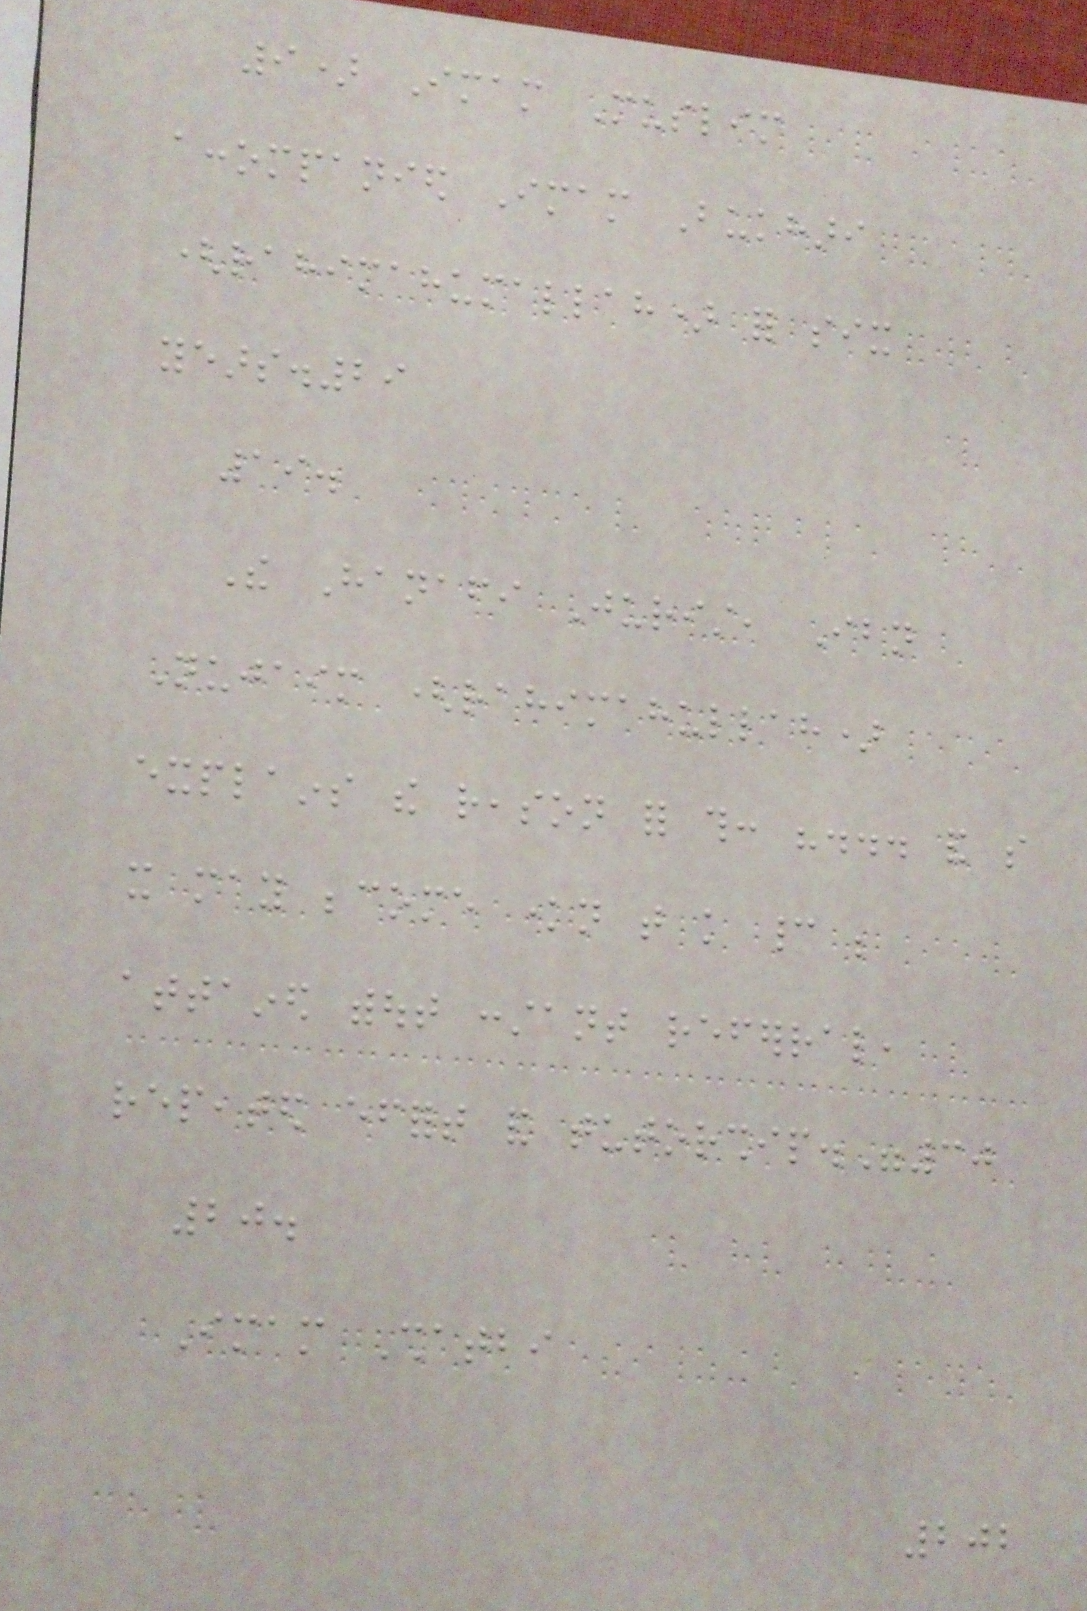9) Imam Muslim
accompanied Imam Bukhari
(rahimahumallah) for six
years.29
19.
The Hanafi Jurist, Ibn
Nujaim (rahimahullah)
explains the reason for this: "... and so
it may become known that knowledge cannot be
attained without constant referral,
repeated effort and tutorship."30
20.
Imam Shatbi
202
